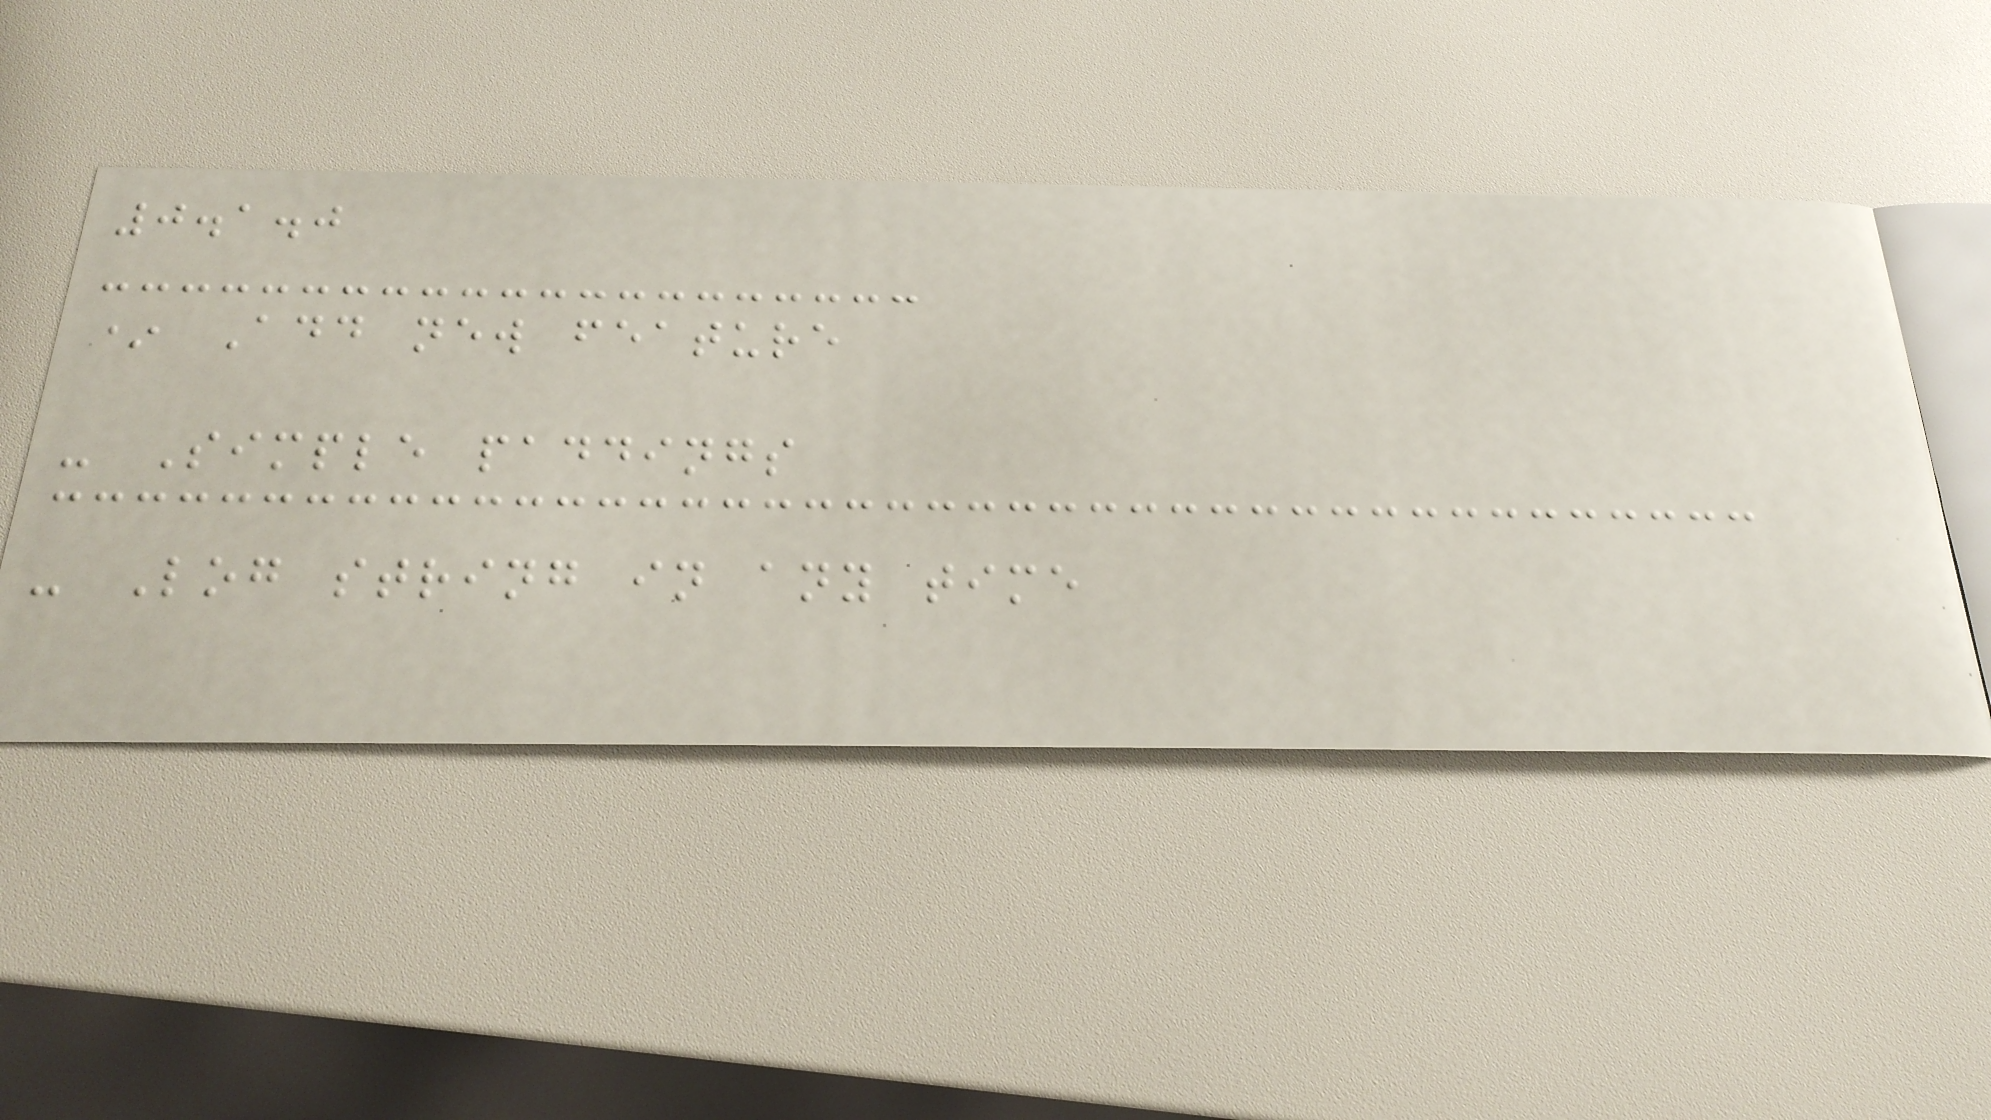0.1.0
* Add new feature
- Simple paddings
- Log string in any time
